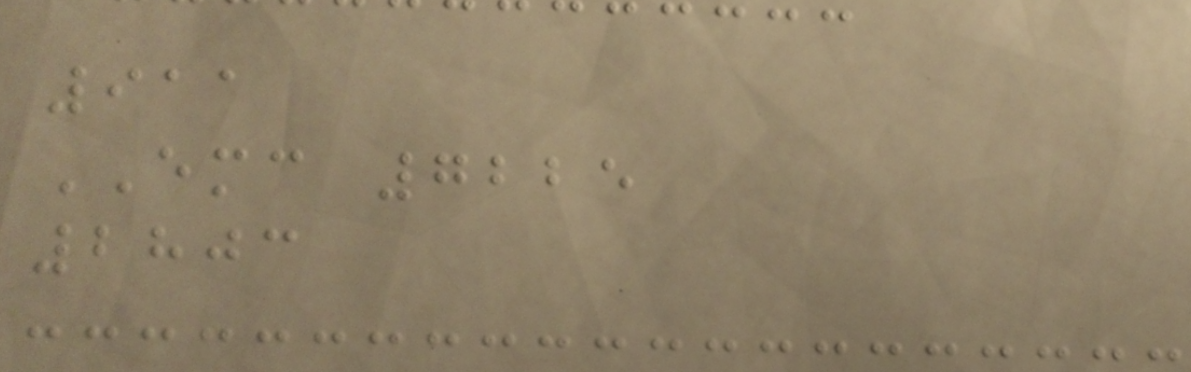911
EMC 7225
2803
